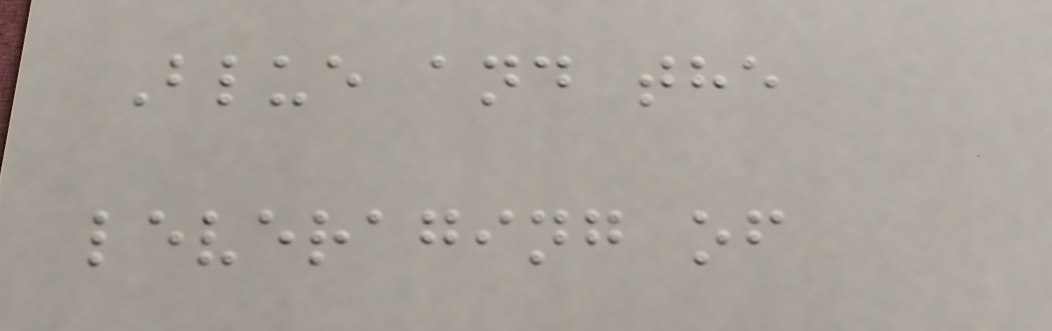Blue and the
leveraging of
